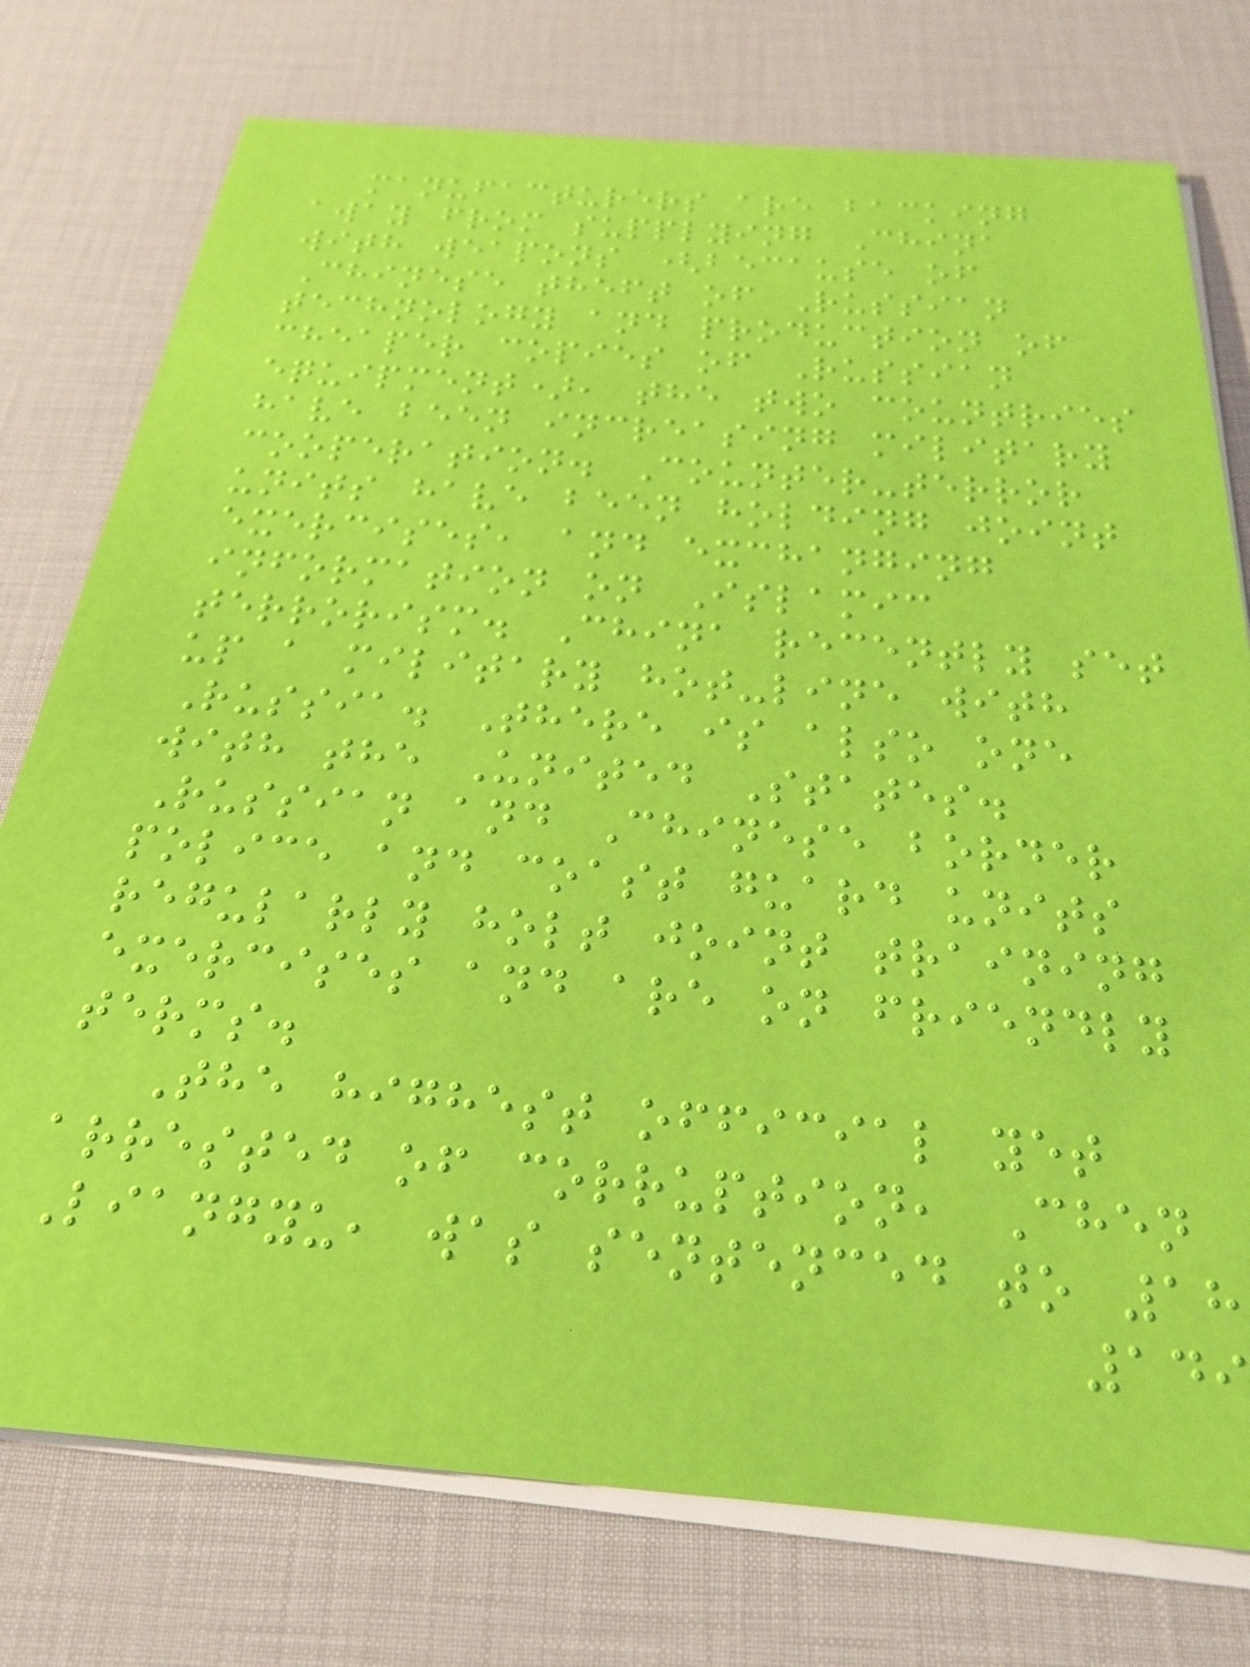manufacturers are backing
away from supplying China
with weapons (because of
Chinese theft of Russian
technology and production of
cheaper copies of Russian
equipment), the two countries
have been increasing military
cooperation. Counter-terror
units have been holding joint
exercises, and exchanging
information on Islamic
terrorism. China recently set
up a military hot-line with
Russia. There is also one
with the United States.
Russian and Chinese border
police and coast guard units
regularly holt joint training
exercises and are on friendly
terms.
The highest official yet
arrested of corruption, Chen
Liangyu, was sentenced to 18
